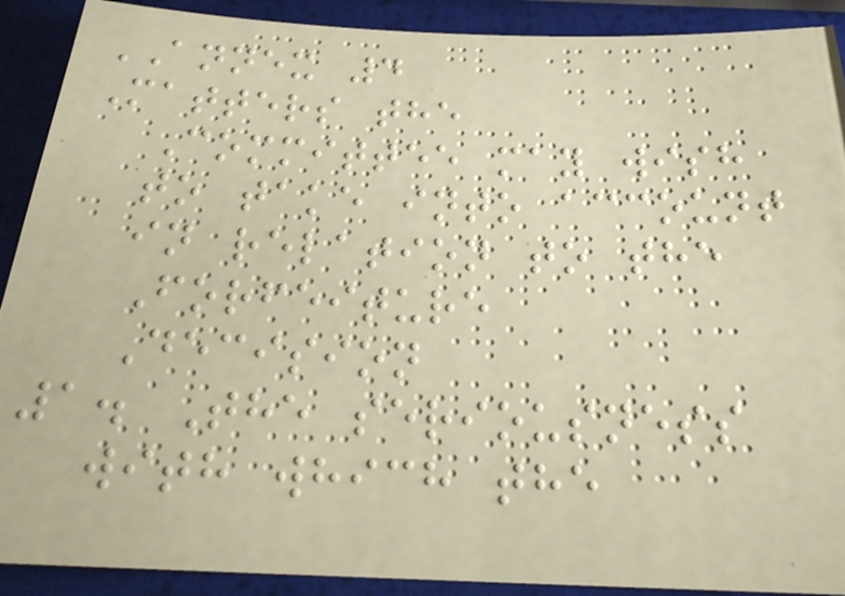ANNEX 4
Matters the
Committee may wish
to take into account
in relation to the
Forfeiture
Decision
1. The seriousness
with which the
